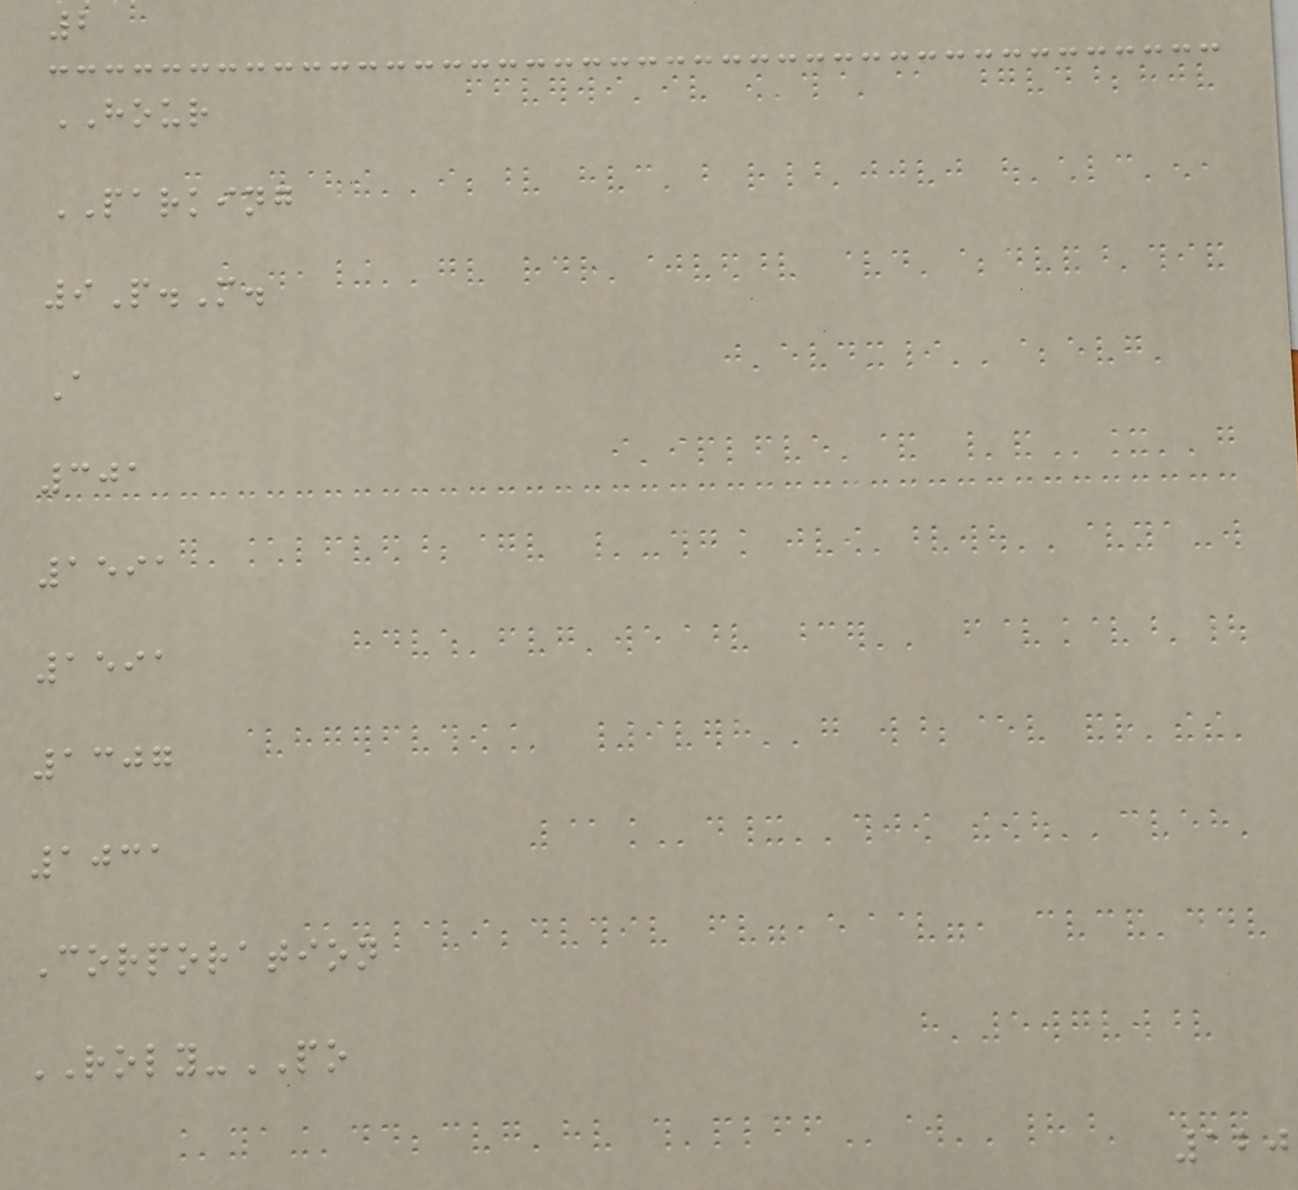2
HOUR
PARKING
9P.M.
A
301
1591
1591
1307
1031
Corporation
ROLY-PO
120
